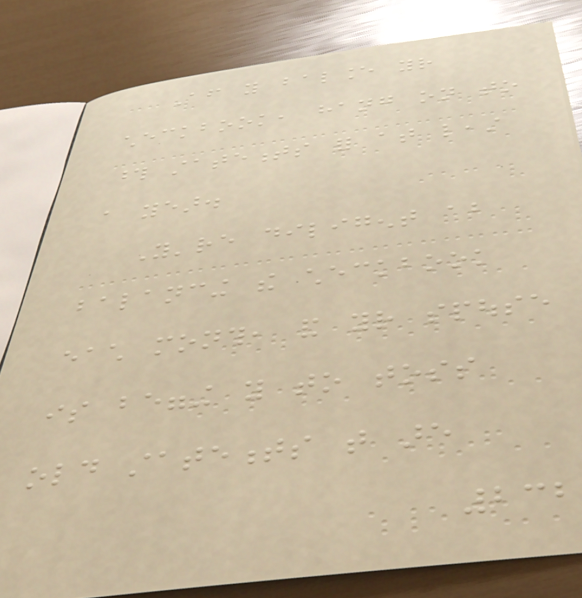After you balance your
checkbook, hang on to
those statements for at least
a year.
You're diligent about
balancing the checkbook
each month, and your spouse
is begging you to toss
old statements that are
232
